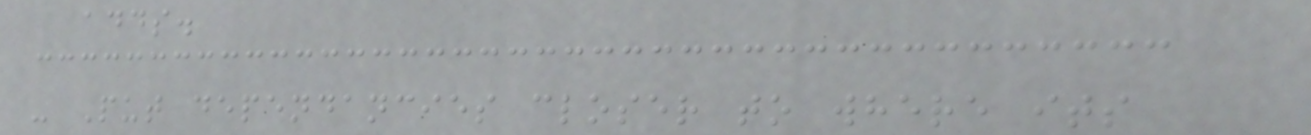adds.
- Put dependancies closer to where its
